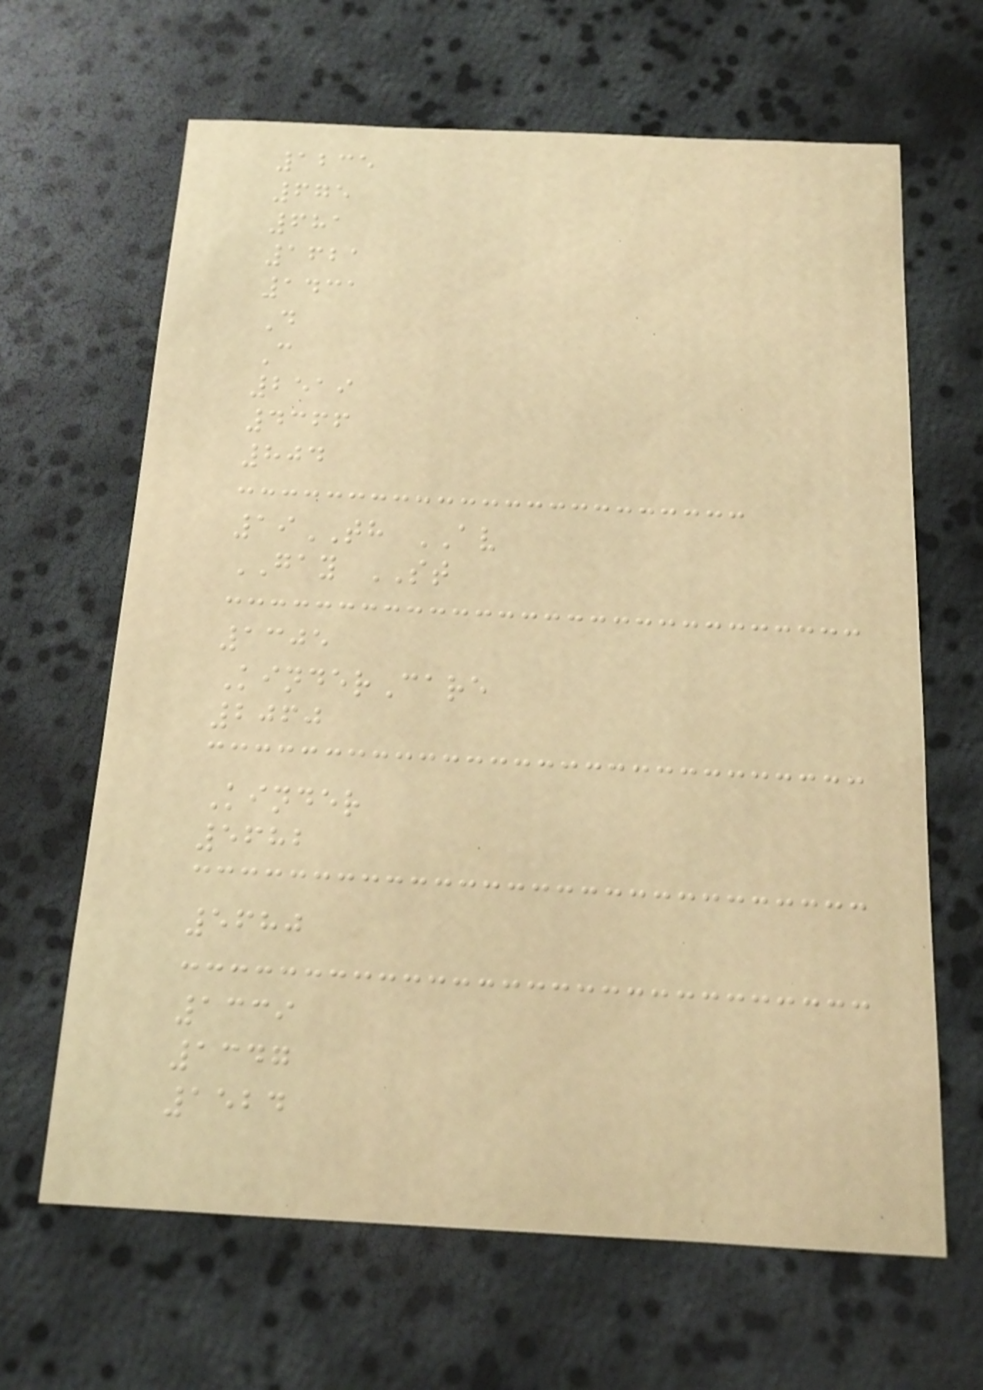1235
675
681
1621
1431
D
C
2519
4366
804
19TH AV
GAY ST
1305
KinderCare
2060
Kinder
5682
5680
1339
1347
1524
